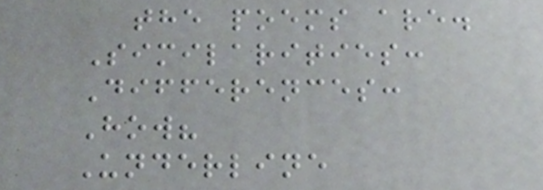the poems are.
Similarities:
Differences:
How?
Underline
